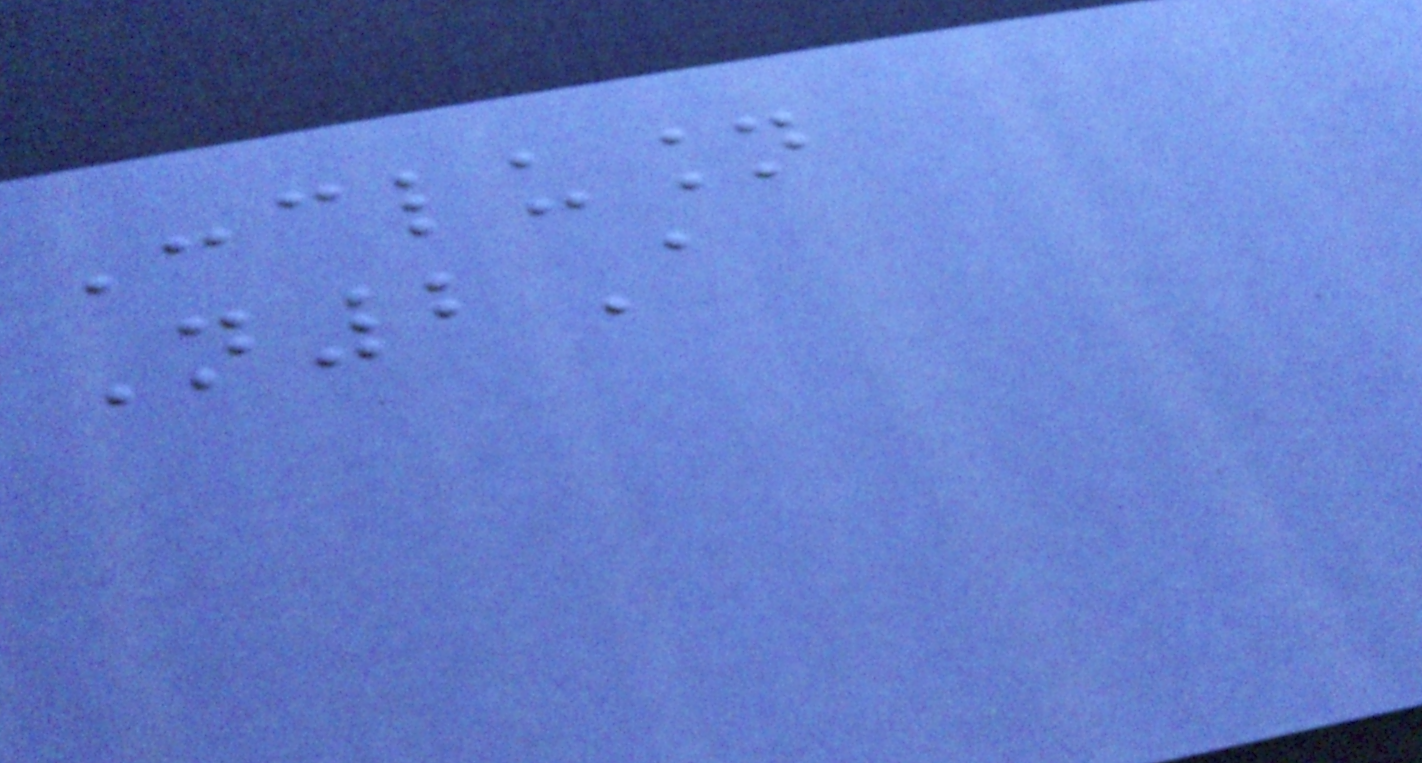Conclusion
N2A
